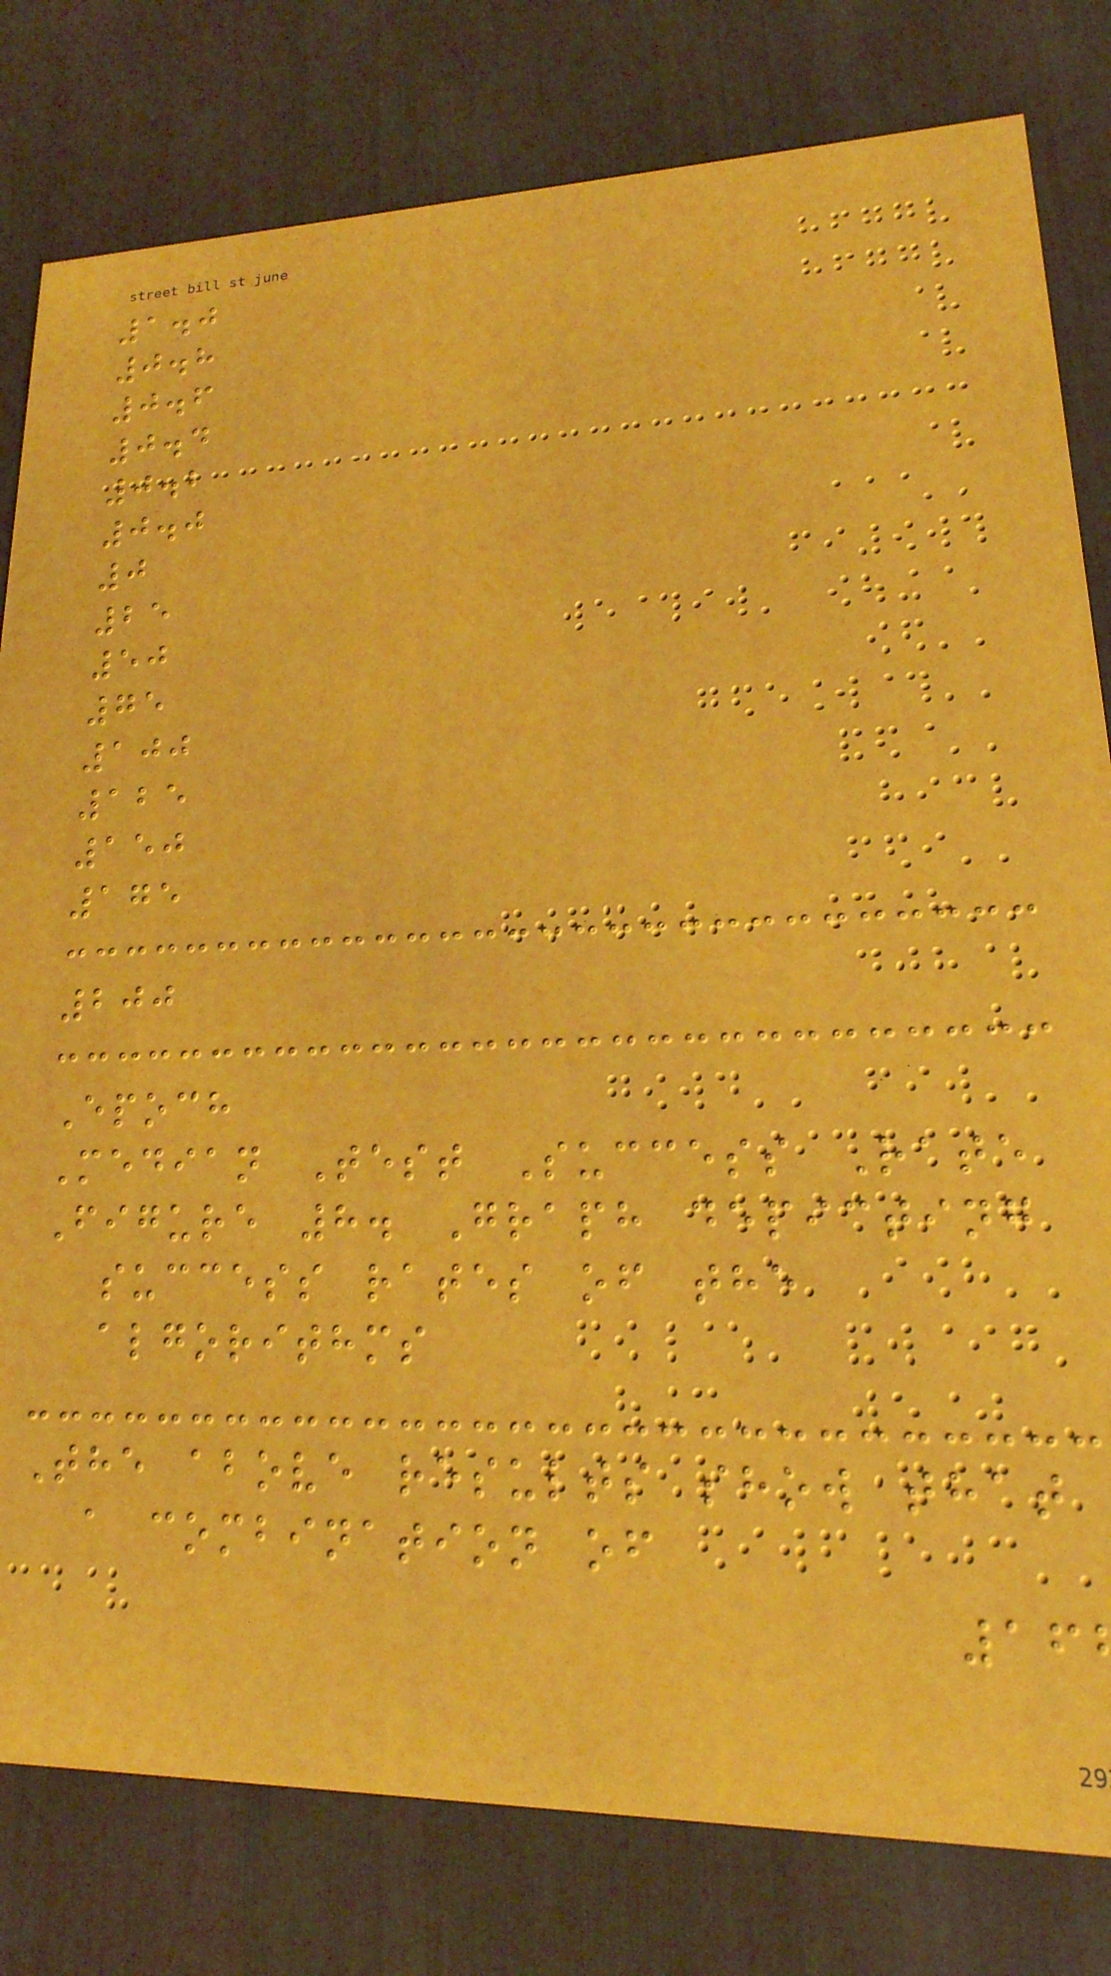1.0
0.8
0.6
0.4
0.2
0.0
0
25
50
75
100
125
150
175
200
Epoch
Median Test Success Rate
Figure 8. Graph depicting
success rates of the
algorithms
The above results show that
a combination of
